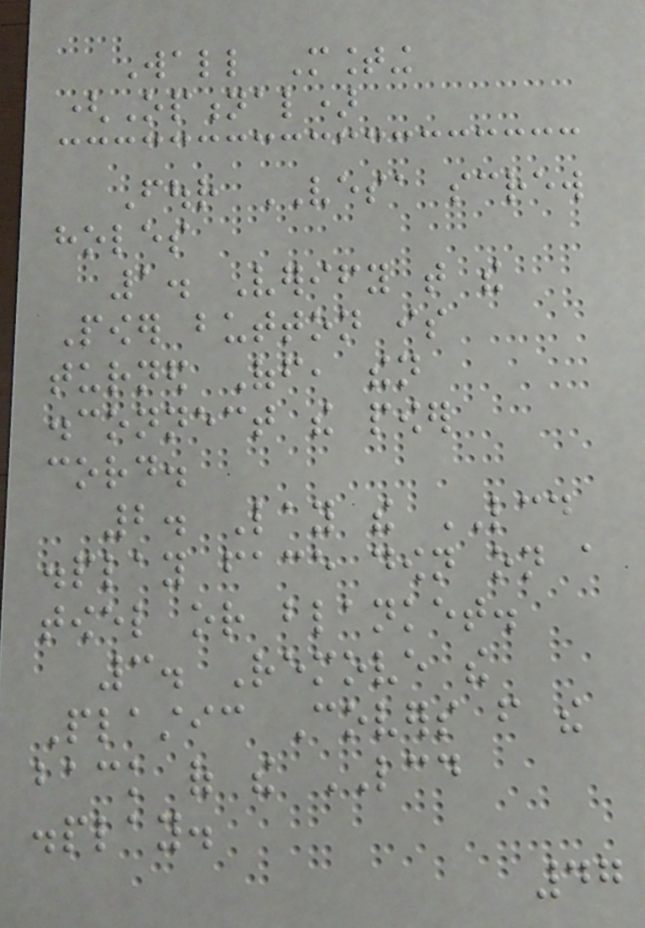Wall Mounting
(Optional)
Four VESA screw
holes
1. Verify that the
Power button is
turned Off, then
disconnect the power
cord.
2. Lay the LCD
display face down on a
towel or blanket.
3. Remove the
Plastic Covers from the
back of the LCD
display.
47
